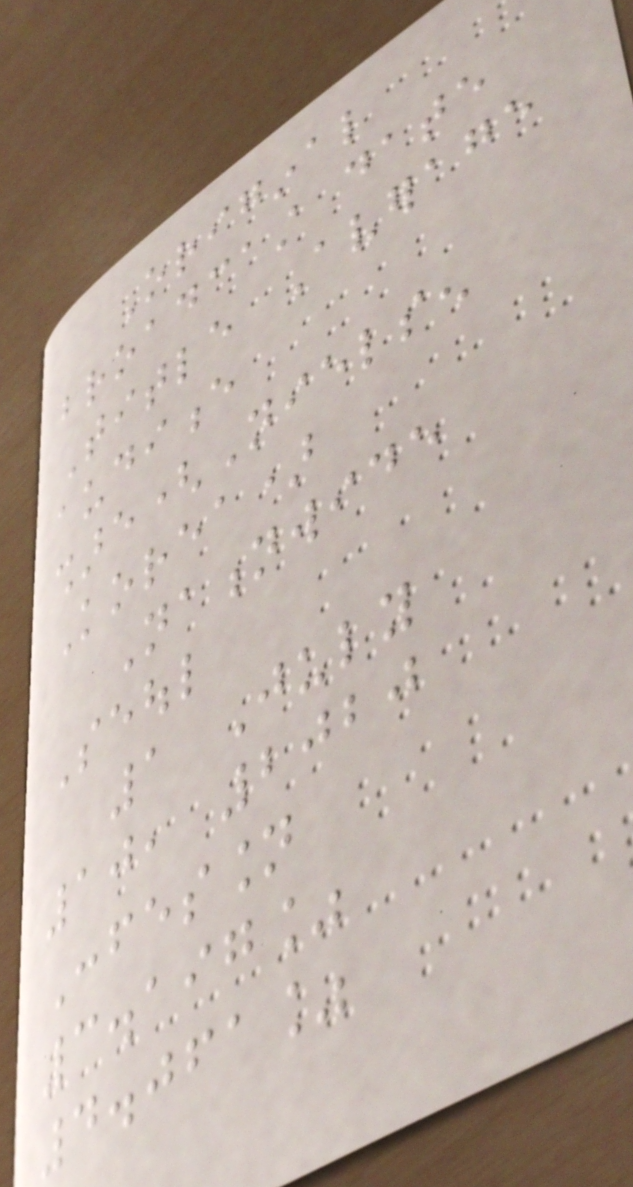Original
broadcast date
Title Average
audience
share(Nielsen
Korea)
Nationwide
Seoul
1 July
10, 2020
Confession
3.197%
4.061%
